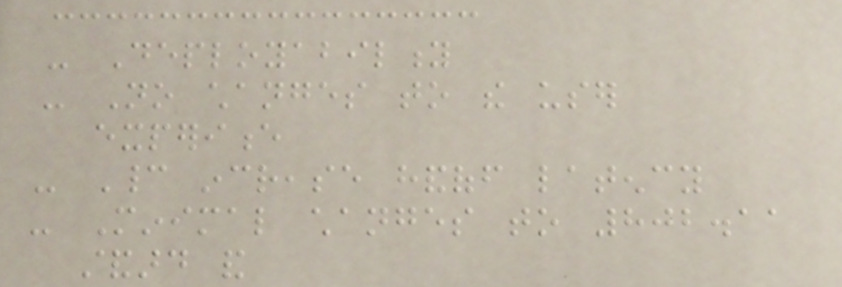- Deployability
- No changes to the user
experience
- Cannot increase handoff latency
- Minimal changes to 802.11
standard and
